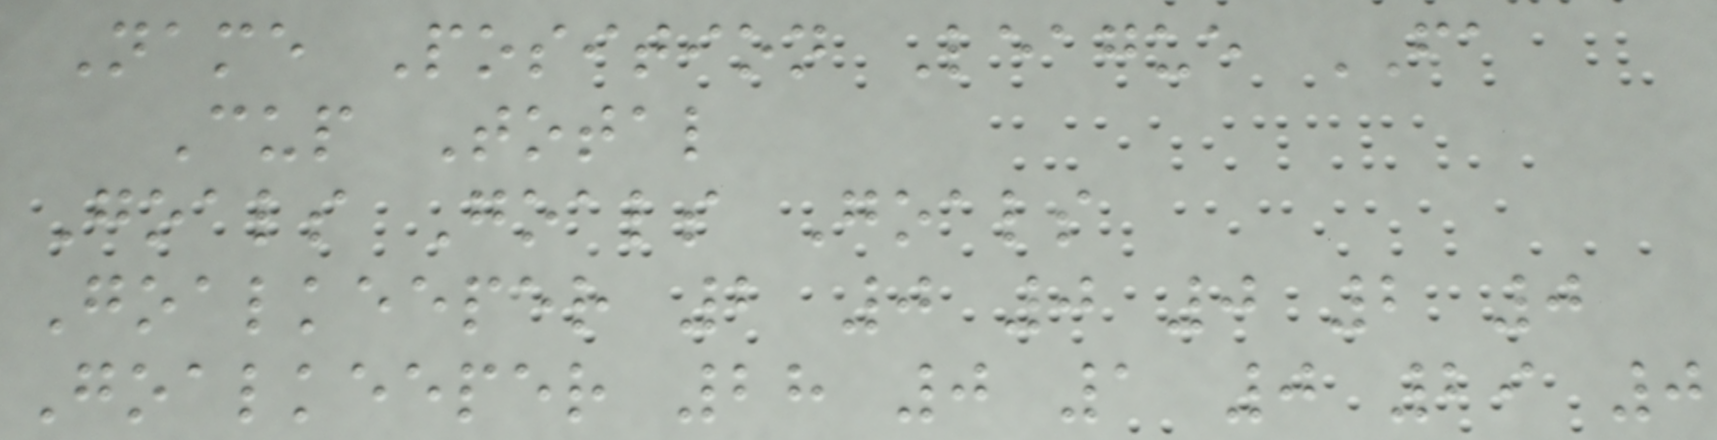Name Position League FA
Cup Total
Goals Goals Goals
Goalkeeper 2 0 0 0 2 0
Goalkeeper 28 0 1 0 29 0
